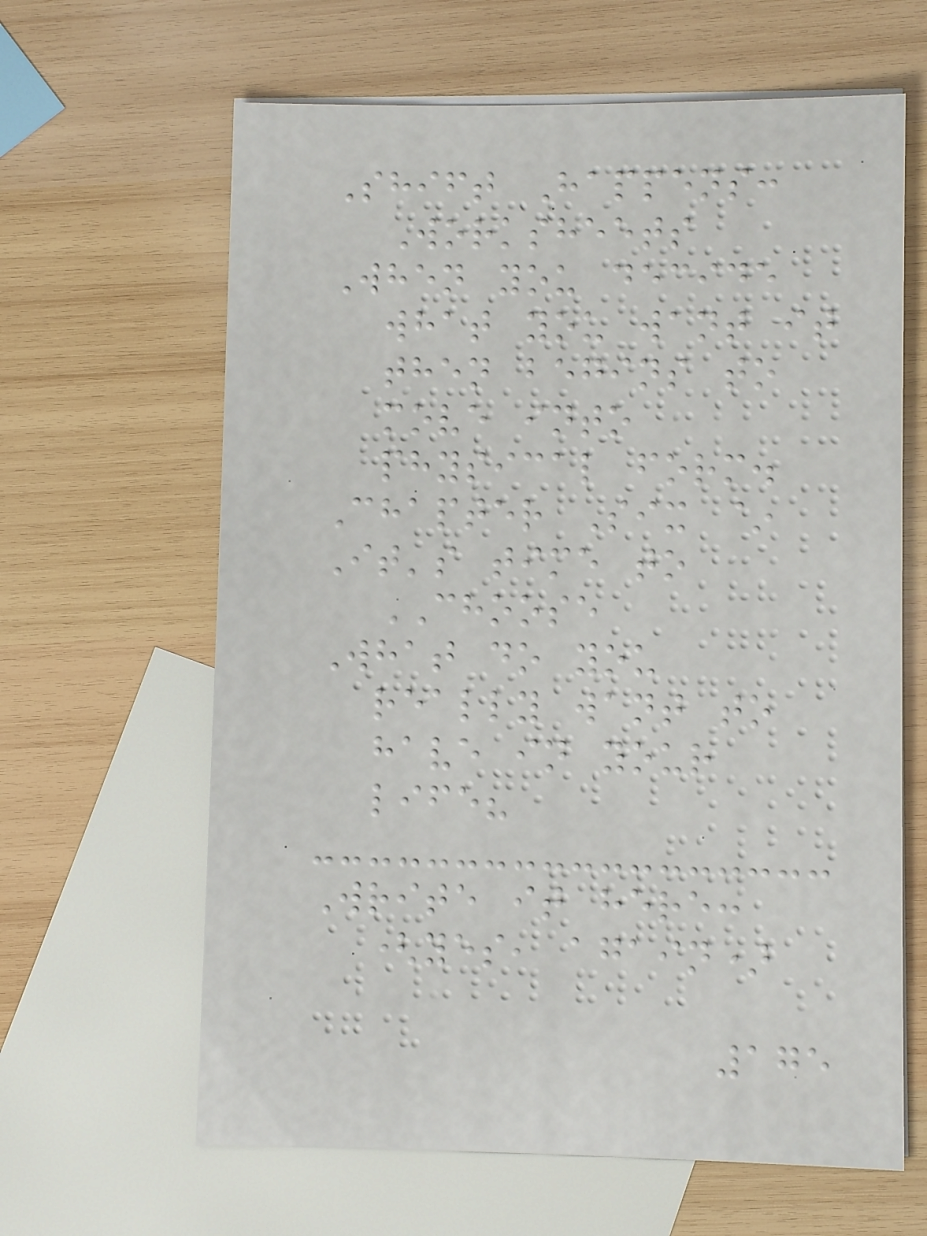Shift Happens:
Worksheets
When you decide
what you want it
then begins to
move into
physical form.
Chapter Six ~
It's time to
CHOOSE
What do you
really want to
have in your
life?
Write it here:
(yes, again)
175
